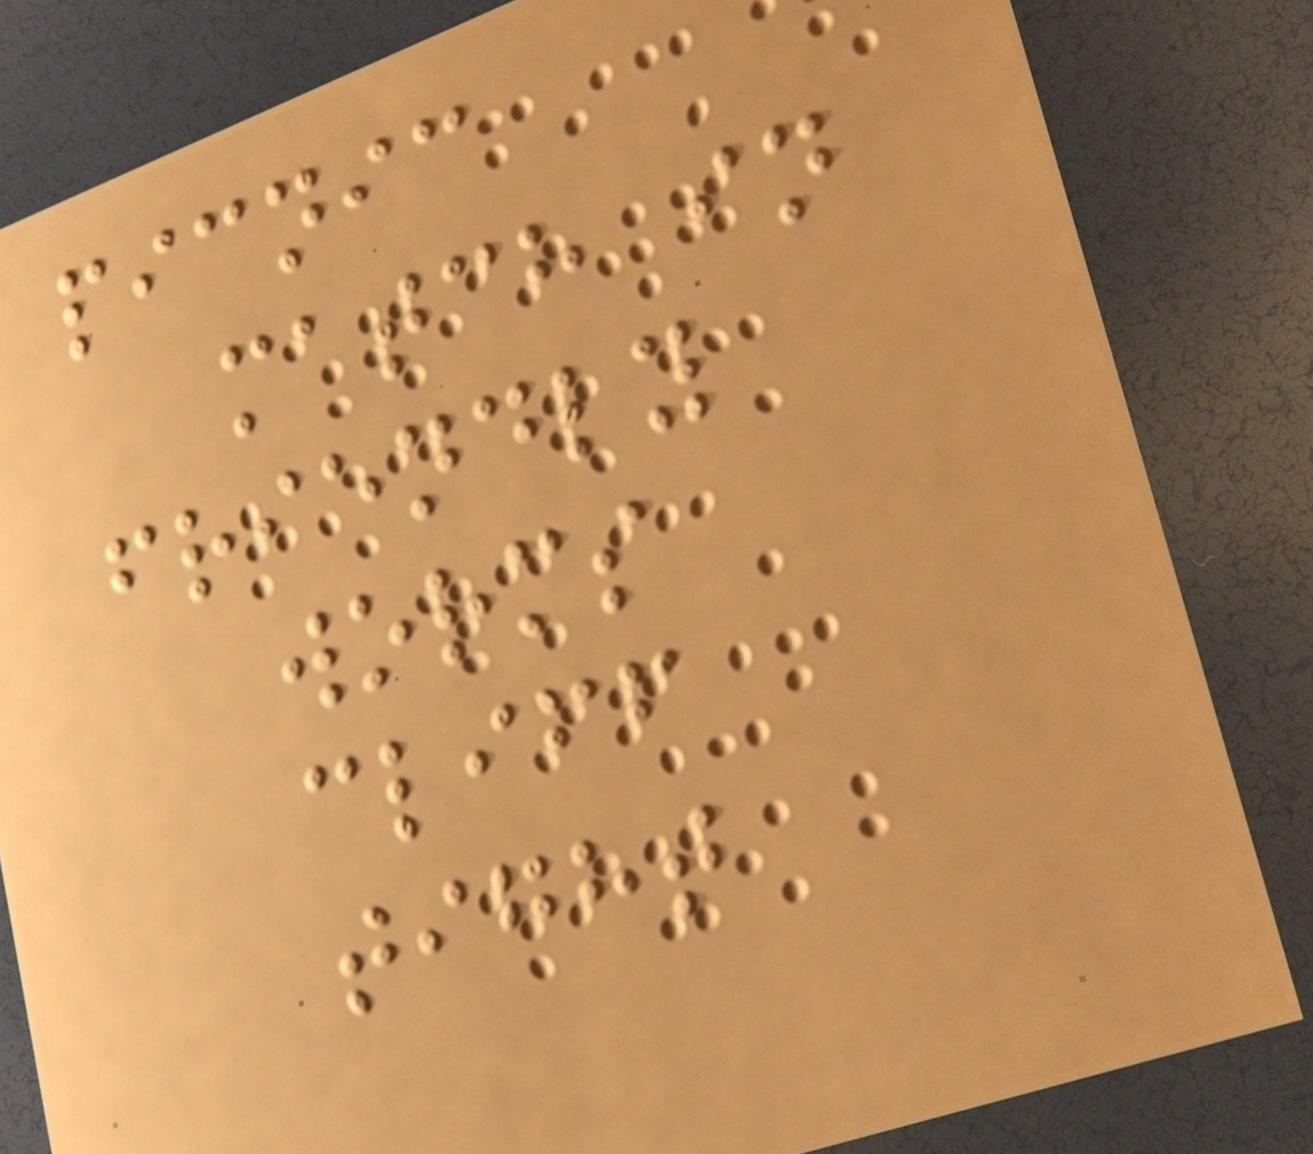picnic
match in
friendly
worms
cliff
tight
